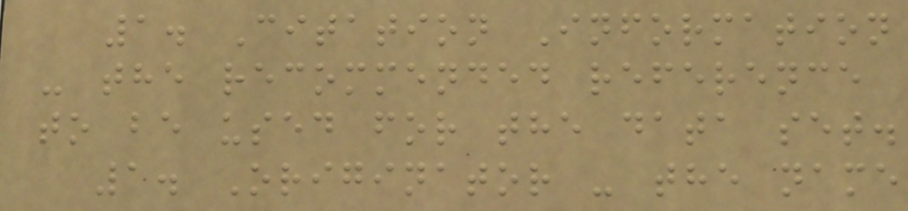1. Citation Information
- the recommended reference
to be used for the data set.
1. Originator - the name
